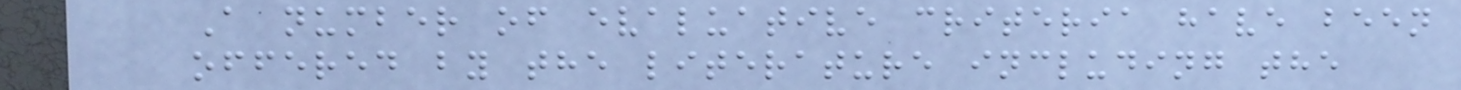A number of evaluative criteria have been
offered by the literature including the
